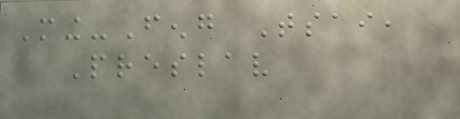Ming-Feng Tsai,
Preslav
